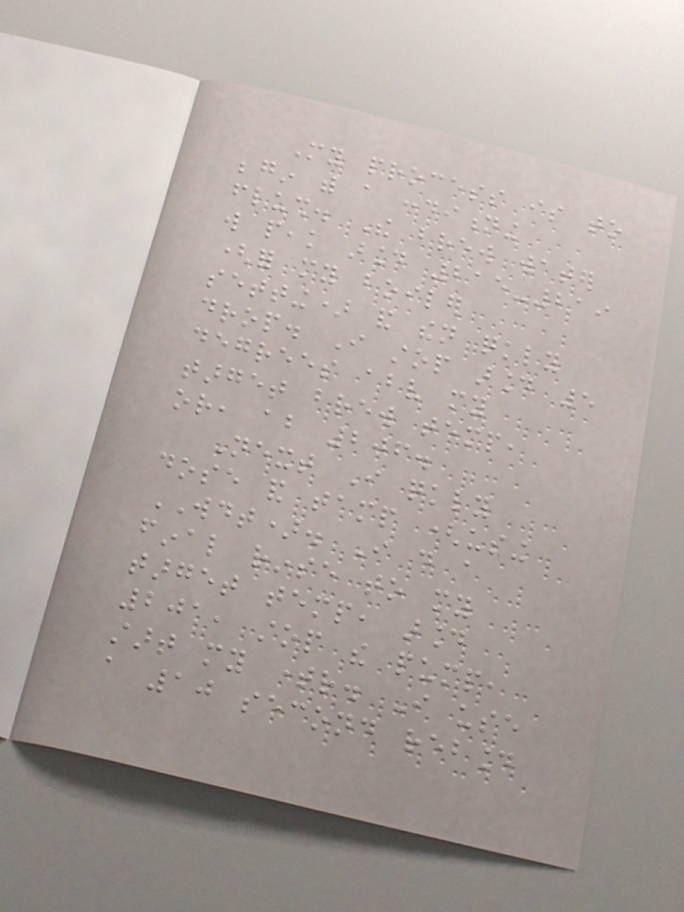My process is to
begin with a conditioning
flush. The brew water
will peak around 215-219
(for my boiler
setting) and then quickly
drop. I stop around 5
degrees above my
target brew temp,
or, about 206.
Next I quickly
dose and tamp (using
WDT). I do a
final rinse to my
target temp, around
201, stop the pump,
start my timer. I use
a 10 second rebound
